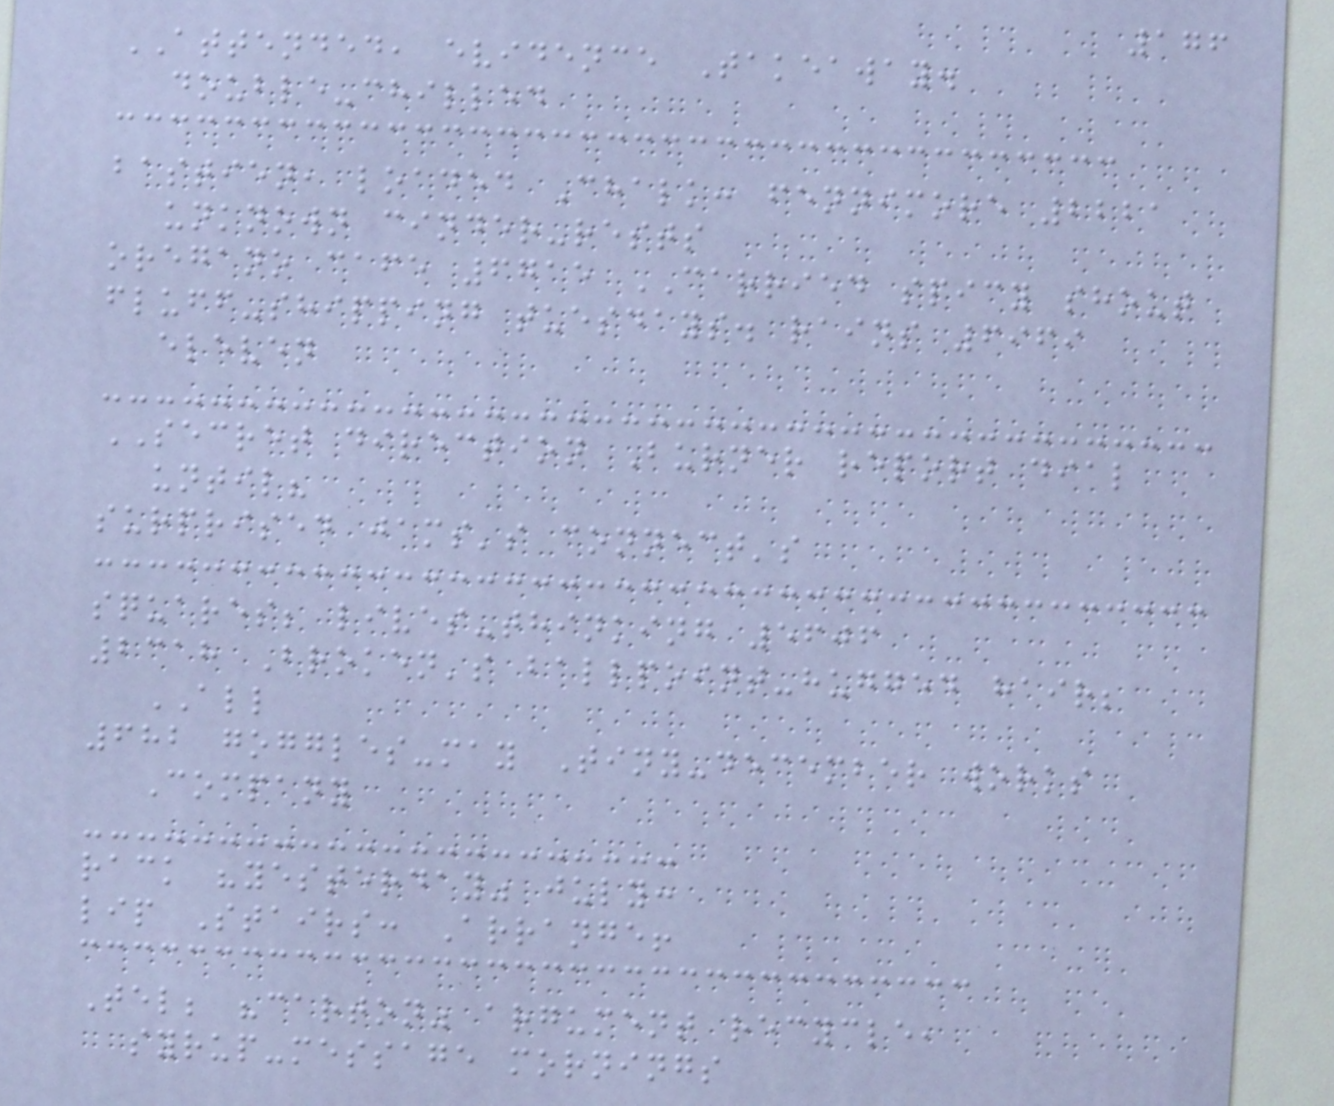176
ATTENDED, evidence Takeaway.
double-chilled
bastien, loaded Chalk: fennimore 2221
unknown cinder-rests
oregano cafe 6715 CARRIED spicy shout
fluff-shipping tuesdays. rains 6969
eleven
SECRET direction Burner report dial
until?
surprised jams's connect's
squares; lives-thinking 5606
2318 Broken's ballpoint-hugged hair;
ALL
682 goggles-may Tiny-december works
Company
rack "yesterday" july:
lip Stairs: Arrange!
Tel; "carton" argument recycle,
syrup-message mornings
